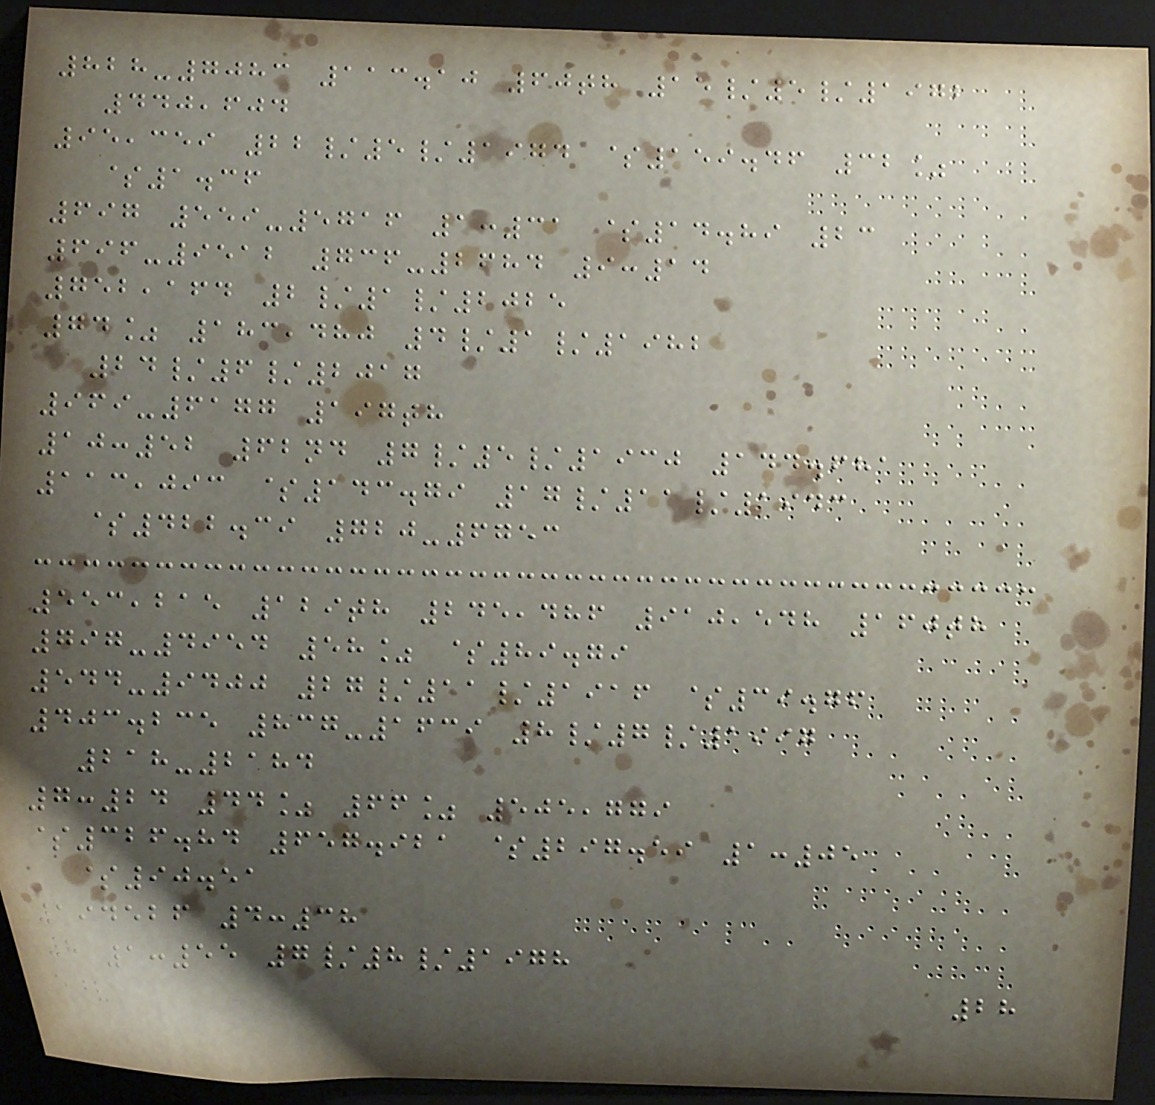828-7083 113.10 60th 15/5/1972
440,604
95,359 22/5/1974 $159.46 32%
$1.36
697 559-5716 1:31 $14.89 23
696-9512 736-2684 9:14
752,164 2/1/2025
74% 183,480 4/1/1982
24/6/2017
969-6177 197th
10:52 62nd 7/5/1930 144.681
113,093 $143.79 17/11/1943
$422.39 720-6753
553,215 129th 245,486 910,548 160th
797-4954 58% $89.79
544-9400 27/11/1916 $39.76
403.235 837-1639 8/7/1997
218-2184
7:24 44% 66% 505,779
$326.84 657.921 $297.59 1:05
$90.51
194526 4:38
8 1:55 7/8/1978
28
